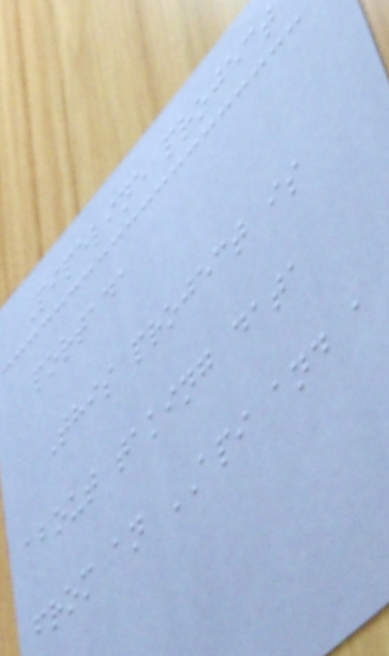Pipeline project
portada
This project is
about taking data
from an API and a
